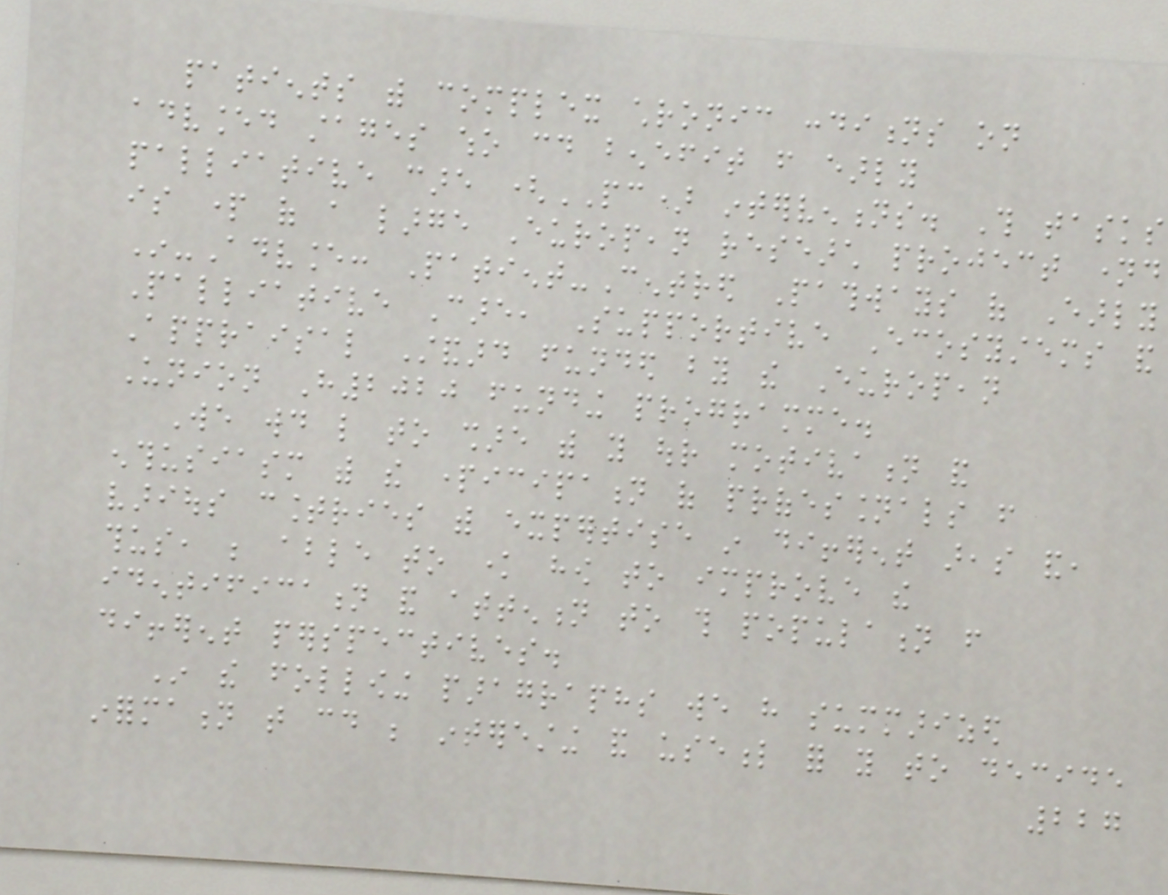patients with complex chronic conditions on
advanced stages who could benefit from early
palliative care (PC) interventions. This tasks
is part of a large European research project named
In-Advance: Patient-Centred Pathways of Early
Palliative Care, Supportive Ecosystems and
Appraisal Standard funded by the European
Union H2020 funding programme.
We would like to share with you our motivation and
enthusiasm with the participation of professionals from
various countries with expertise in different areas and,
thus, be able to know how to improve the
identification and attention to this population from
different perspectives.
In the following paragraphs we have summarized
information that could be interesting and useful for you to decide
227
